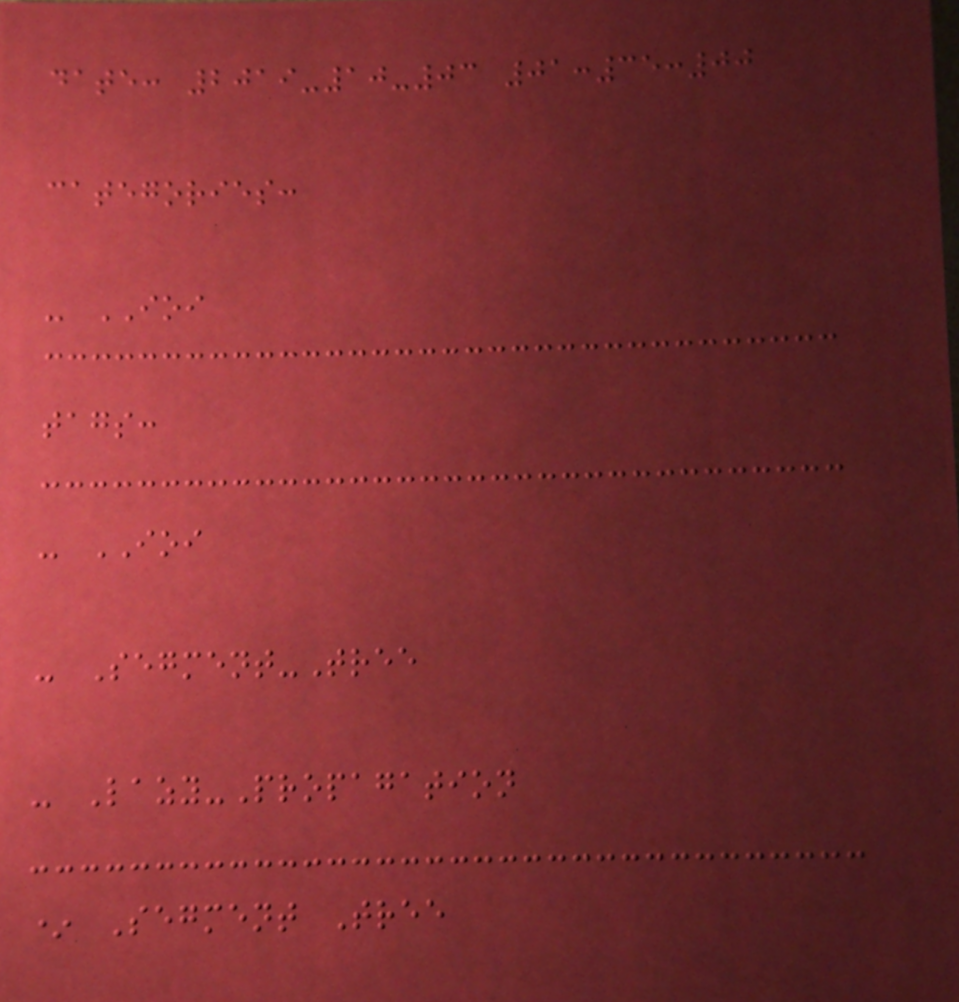date: 2019-10-03 01:35:00
categories:
- IOI
tags:
- IOI
- Segment-Tree
- Lazy-Propagation
* Segment Tree
